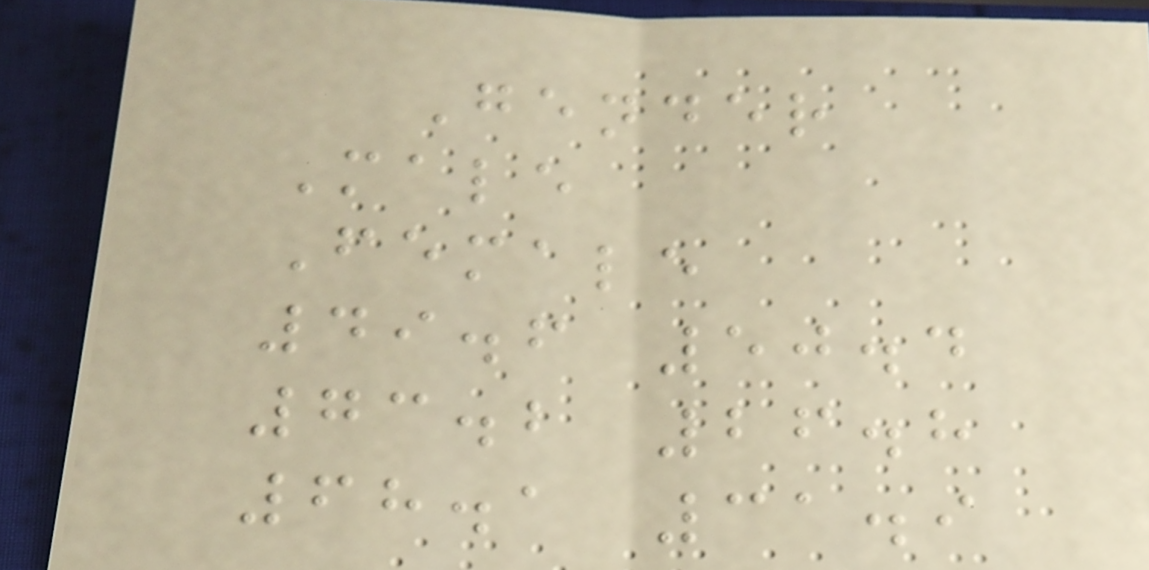Gender
Male
Female
49.6 50.4
73.2 26.8
68.1 31.9
